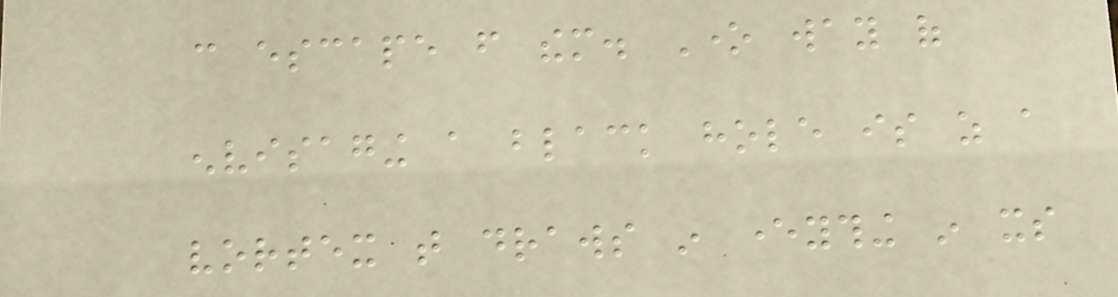can escape from them. One way of
envisaging a black hole is as a
vortex that draws in everything in its
